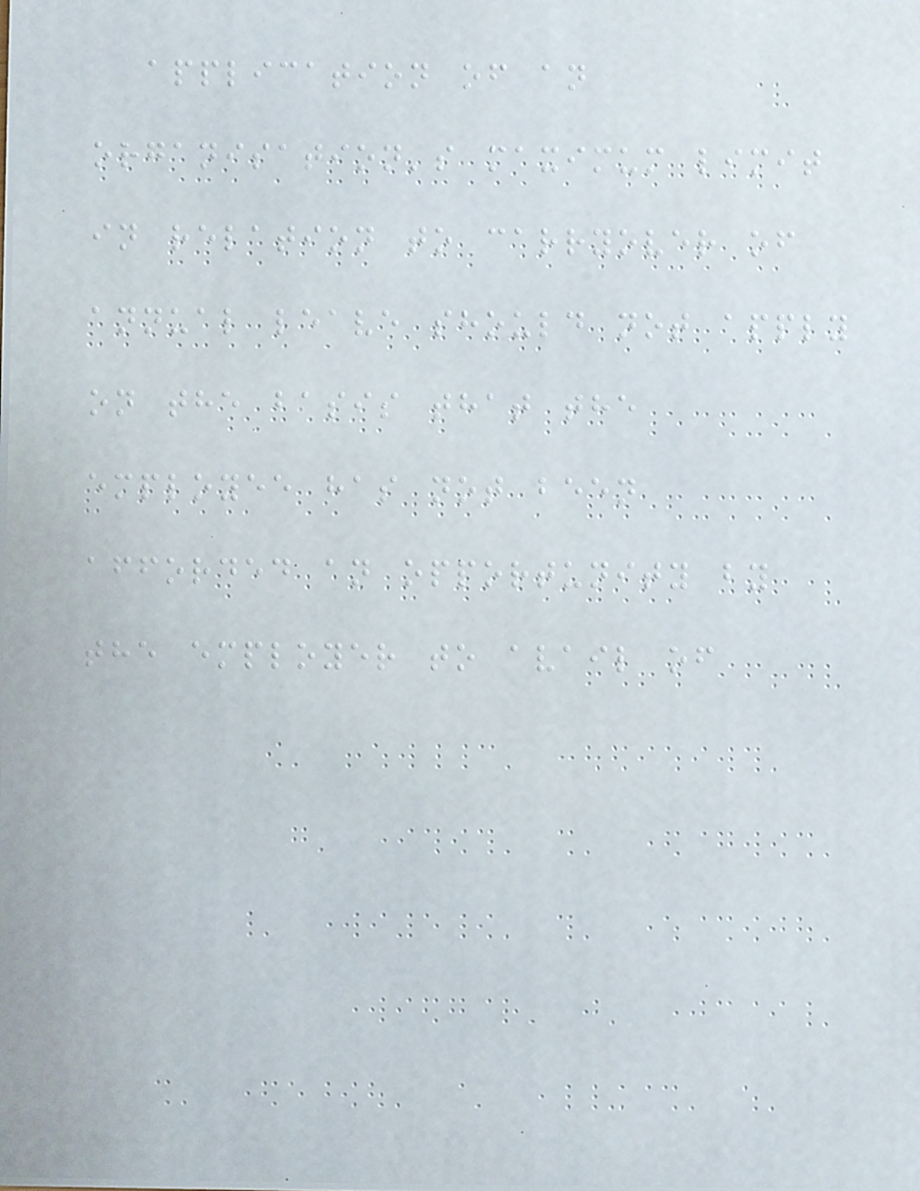application of an
organisation's maximum limit
in relation to carryover of
annual leave should not apply
on the basis that the
employee has not been
afforded an opportunity by
the employer to avail of
